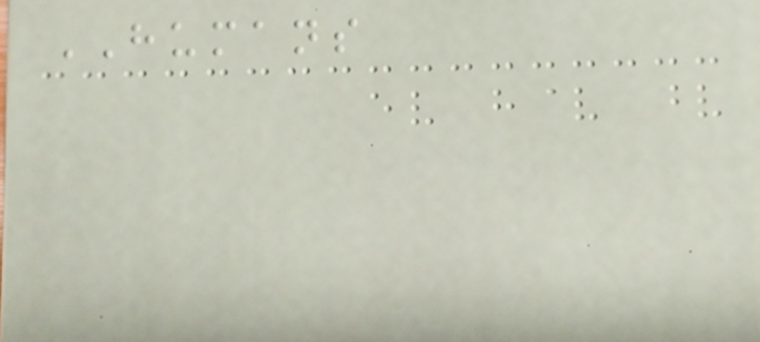HUMANS
